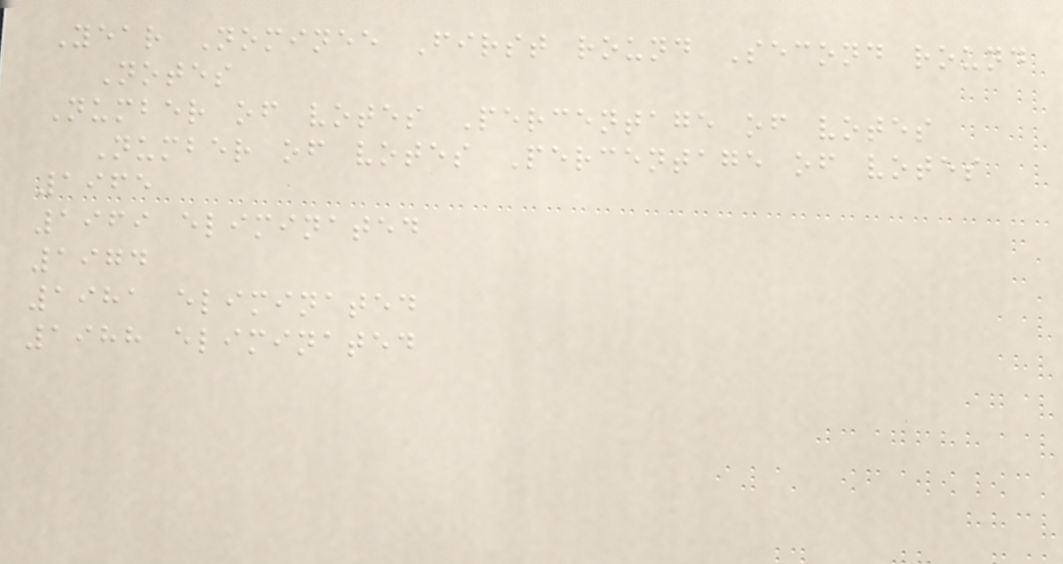Year Nominee First round Second round
Notes
Number of votes Percentage of votes
Number of votes Percentage of votes
1965
1969 eliminated
1974
1981 eliminated
1988 eliminated
